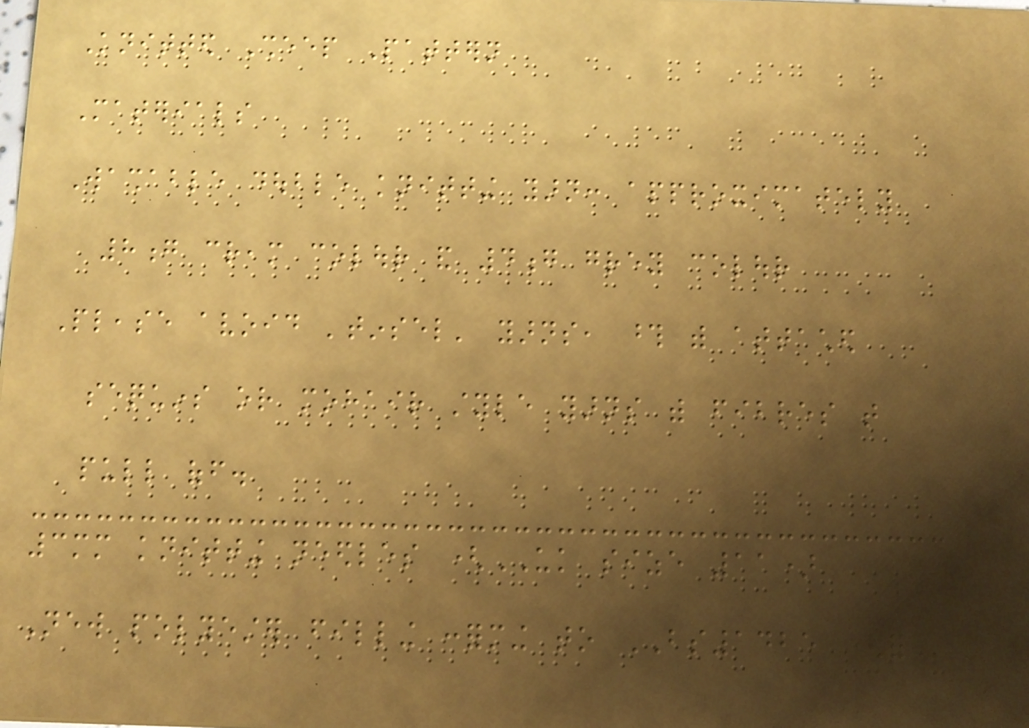Knitted Sheep Pattern
Materials
Washable double knitting yarn: approximately
8g cream colour and 4g grey colour
Please avoid 'tinsel' yarns, those with attached
sequins or mohair style yarns with fibres that
pull off.
3mm knitting needles (UK size 11)
New polyester filling conforming to BS1425 (for
